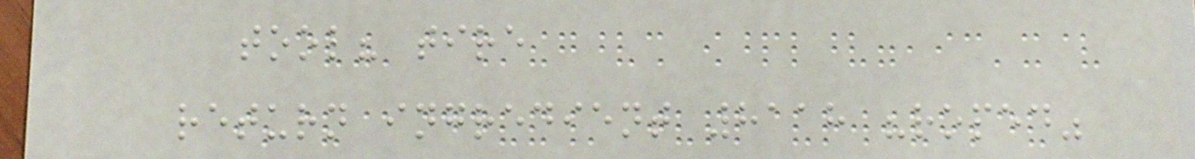tool? tire
return ingredient 8118 "roped"
